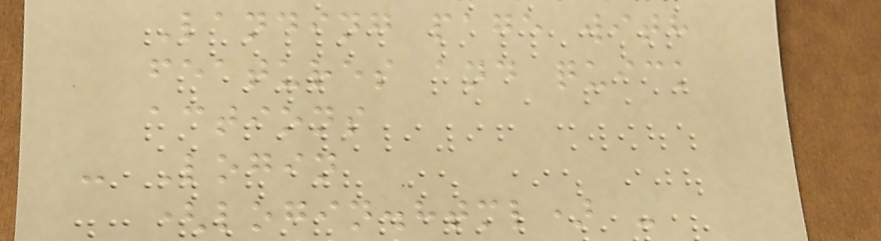Landing page with
features and quick
actions
- Login
(login.html) -
